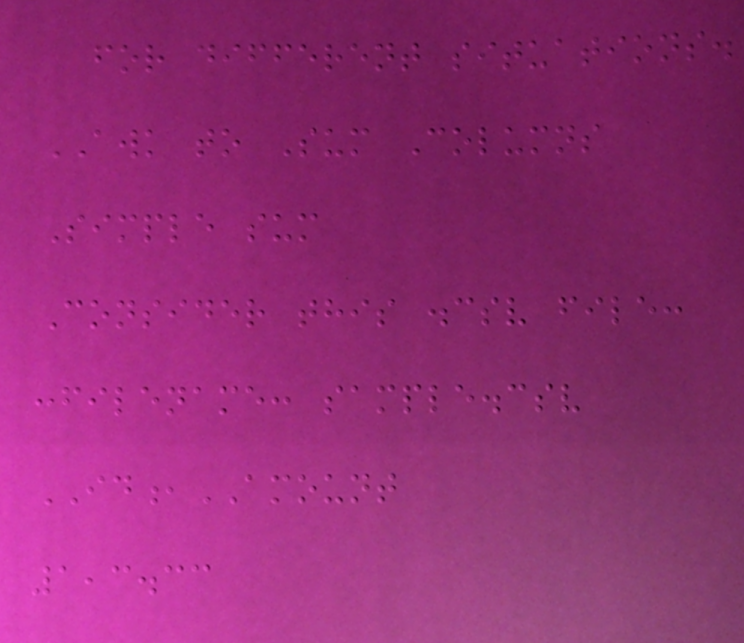for different situations.
AWK to Sum Columns
Simple sum
Consider this .csv file:
:filename: sample.csv
ID,AMOUNT
1,3.33
